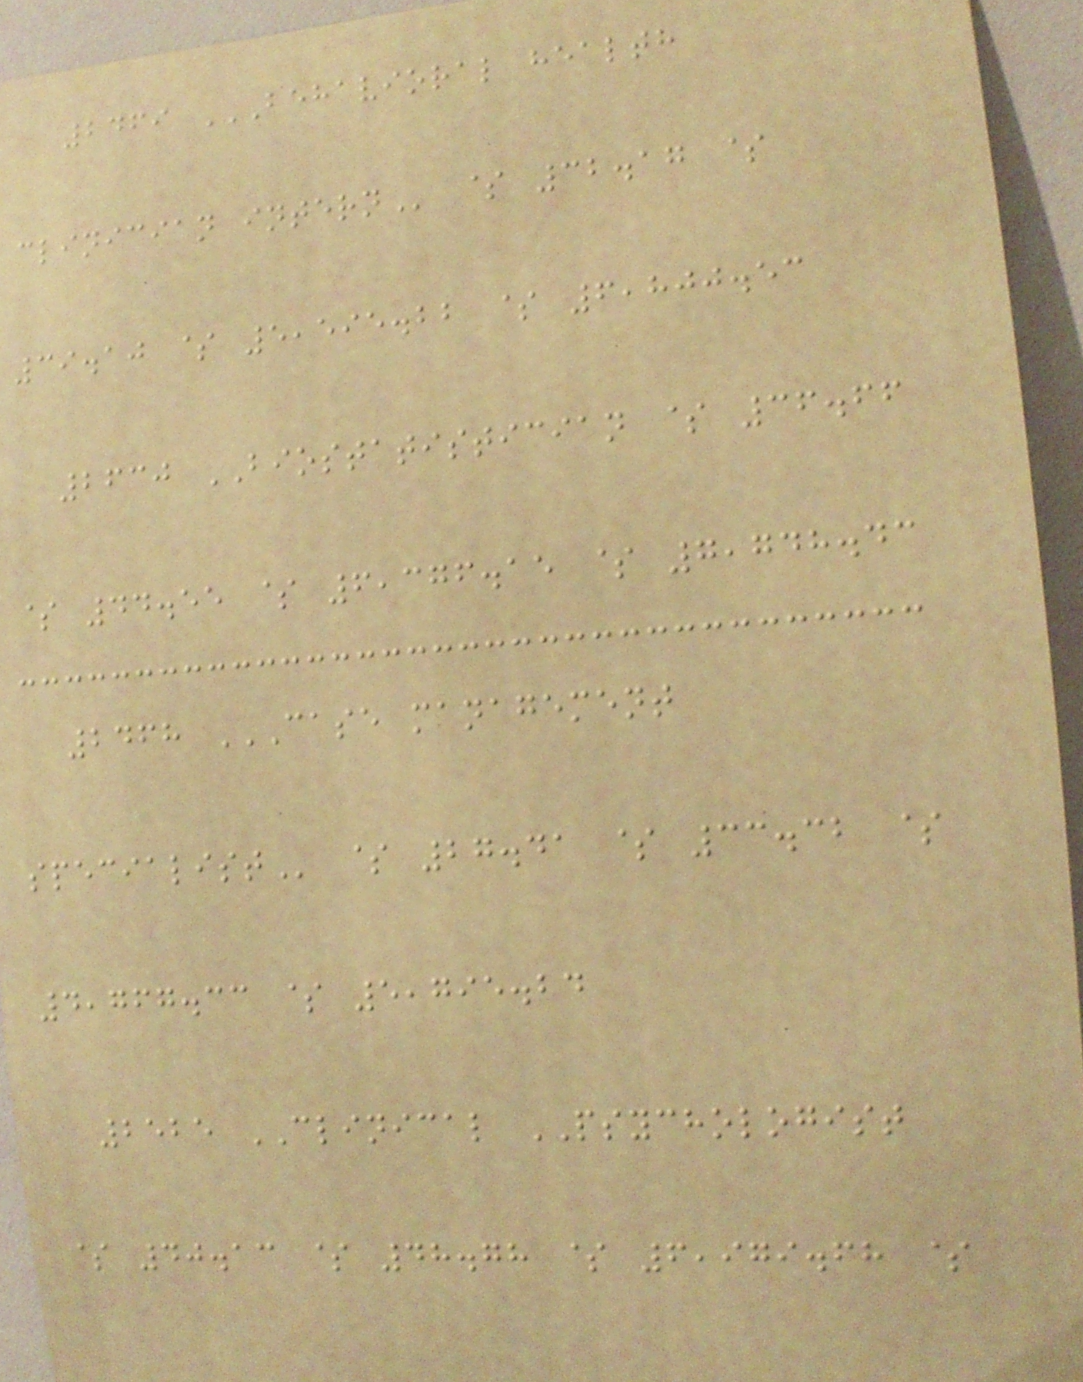2469 BEHAVIORAL HEALTH
CLINICIAN INTERN $ 32.17 $
39.10 $ 5,595.22 $ 6,800.53
2630 BIOSTATISTICIAN $ 36.66
$ 44.55 $ 6,376.15 $ 7,748.43
2468 CASE MANAGEMENT
SPECIALIST $ 27.41 $ 33.32 $
4,767.33 $ 5,795.24
2525 CLINICAL PSYCHOLOGIST
$ 40.13 $ 48.78 $ 6,979.68 $
